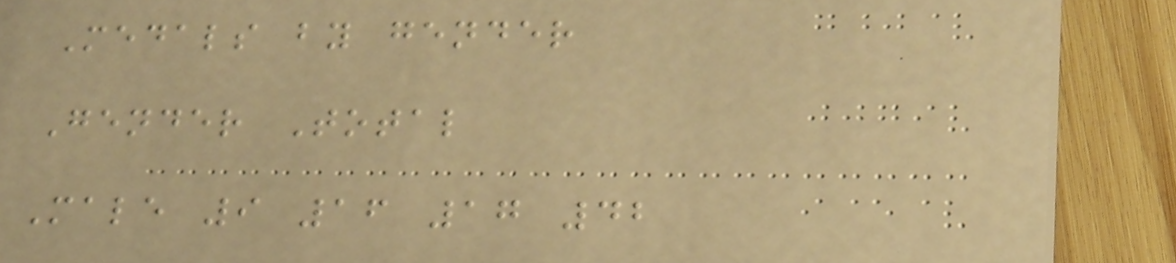Medals by gender
Gender Total
Male 9 16 17 42
